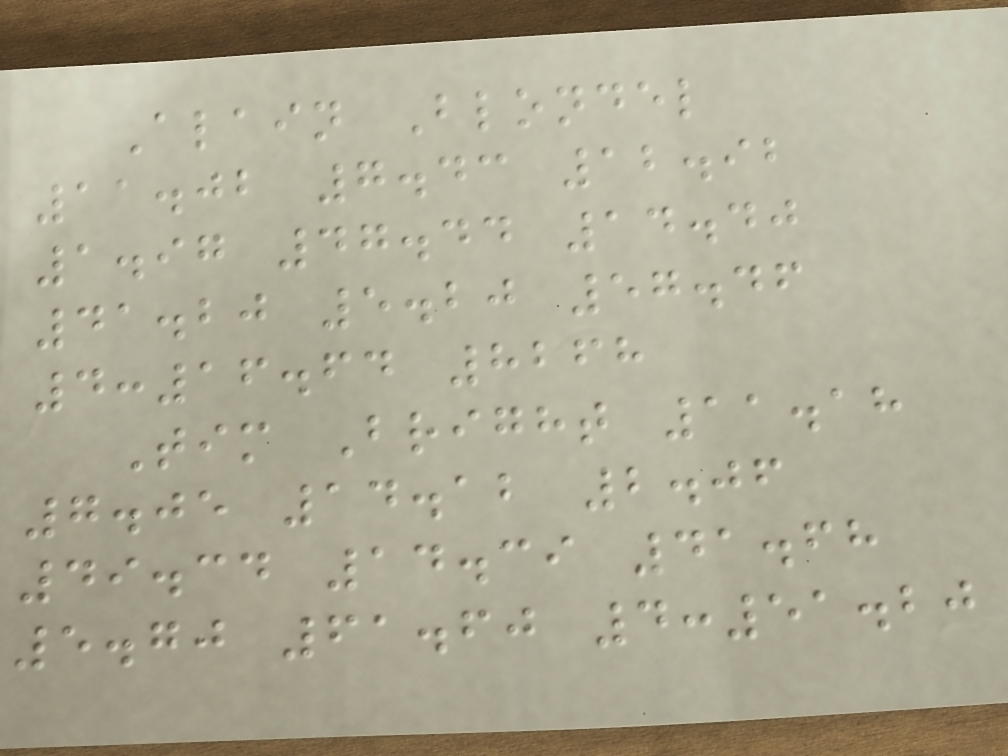Alain Blondel
11.02 7.43 12.92
1.97 47.44 14.40
41.20 5.20 57.46
4:16.64 8268
Tim Bright 11.18
7.05 14.12 2.06
49.34 14.39 41.68
5.70 61.60 4:51.20
